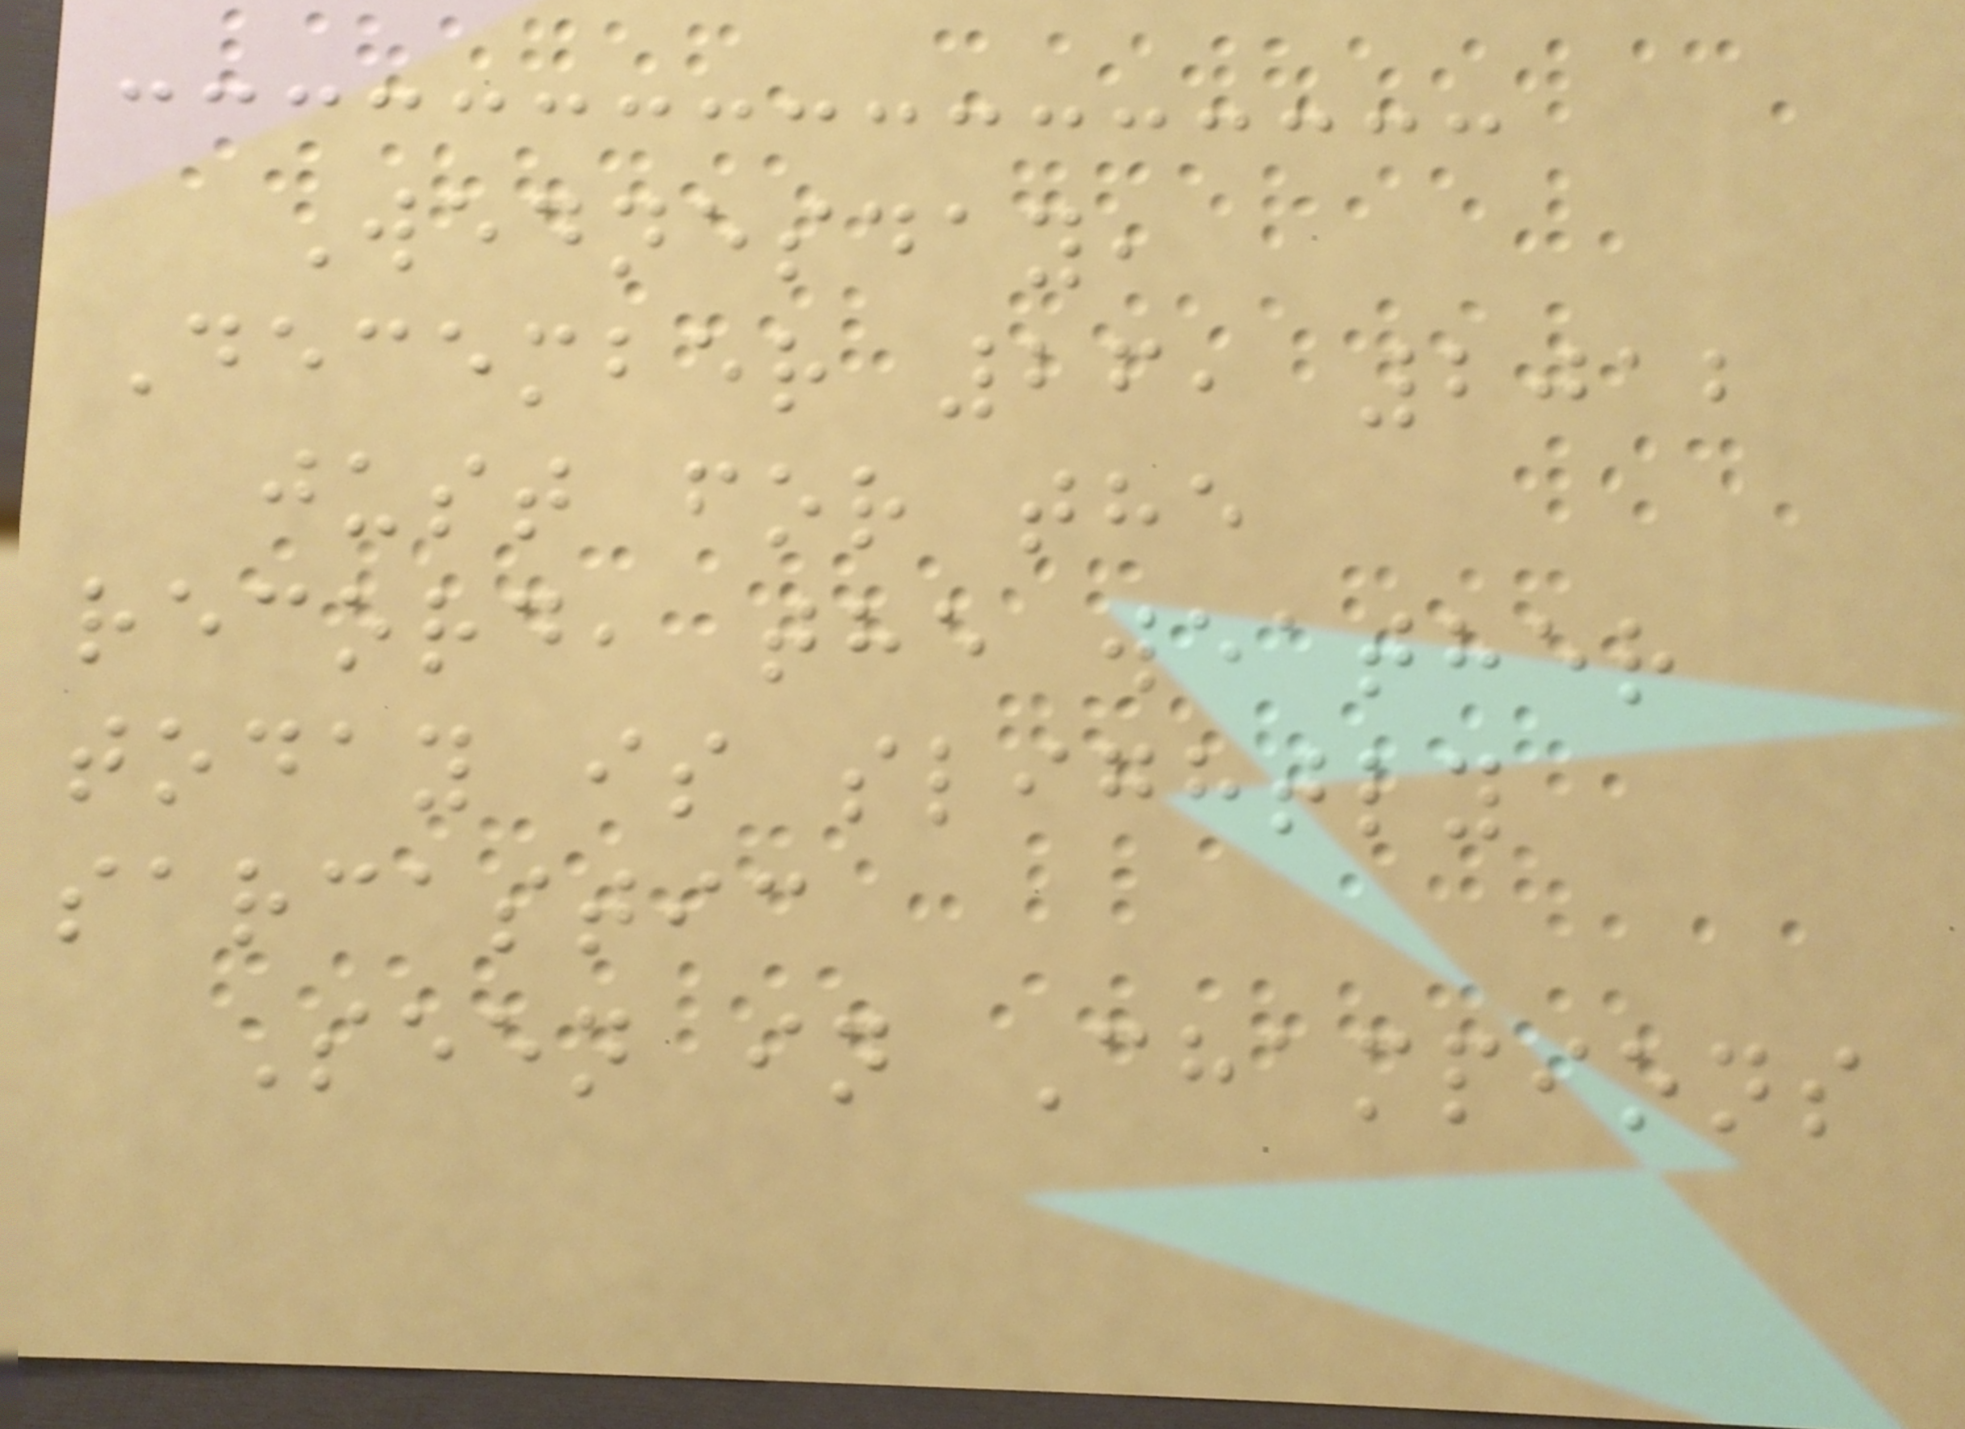Wednesday,
December 26, 2012
just for the
record, the weather
today is slightly
sarcastic
Seen in Champions
